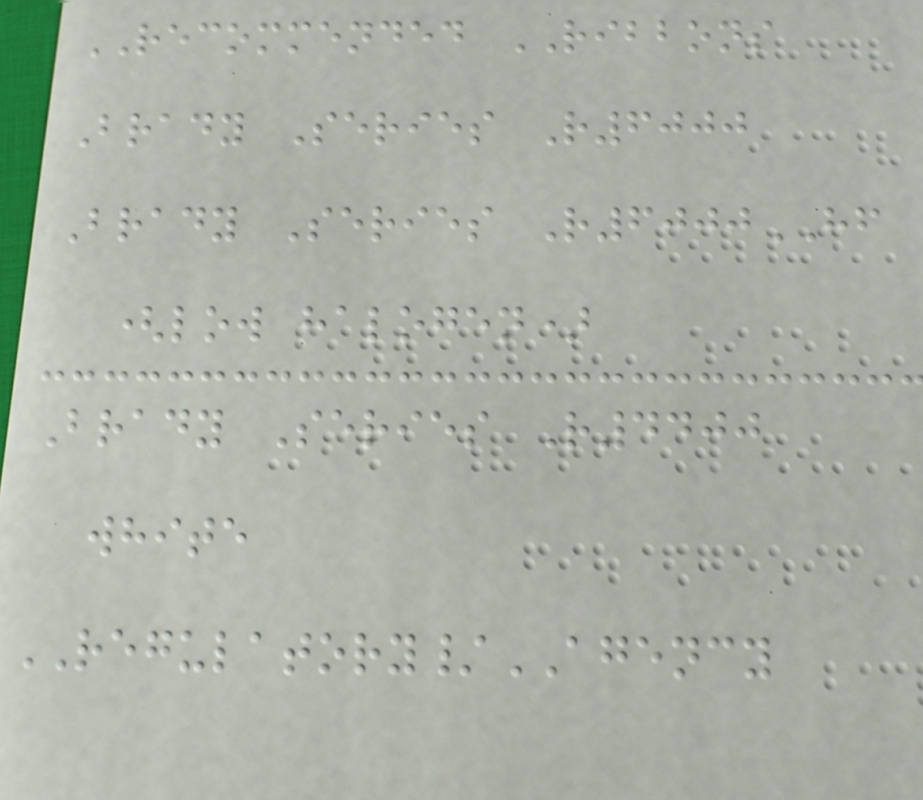RECOMMENDED RIBBONS
Brady Series R6000
Brady Series R6000HF
(low halogen)
Brady Series R4400
white
REGULATORY/AGENCY
